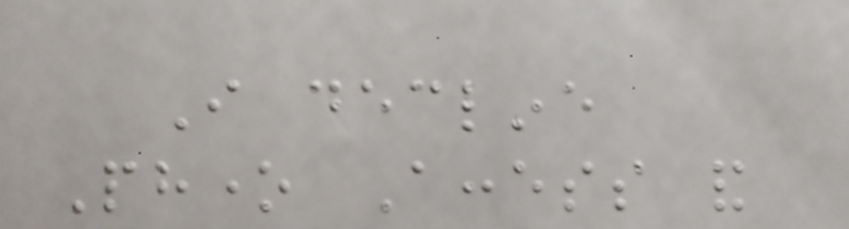I decline
Phone Access and
